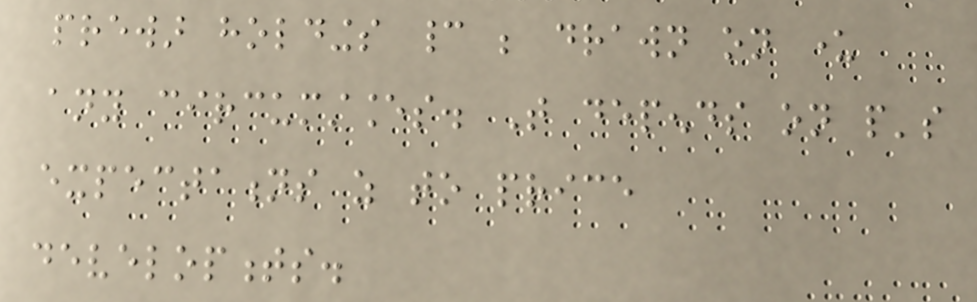prewar holdings cannot be drawn on under
any circumstances. That depends on people's
expectations as to price
developments.
